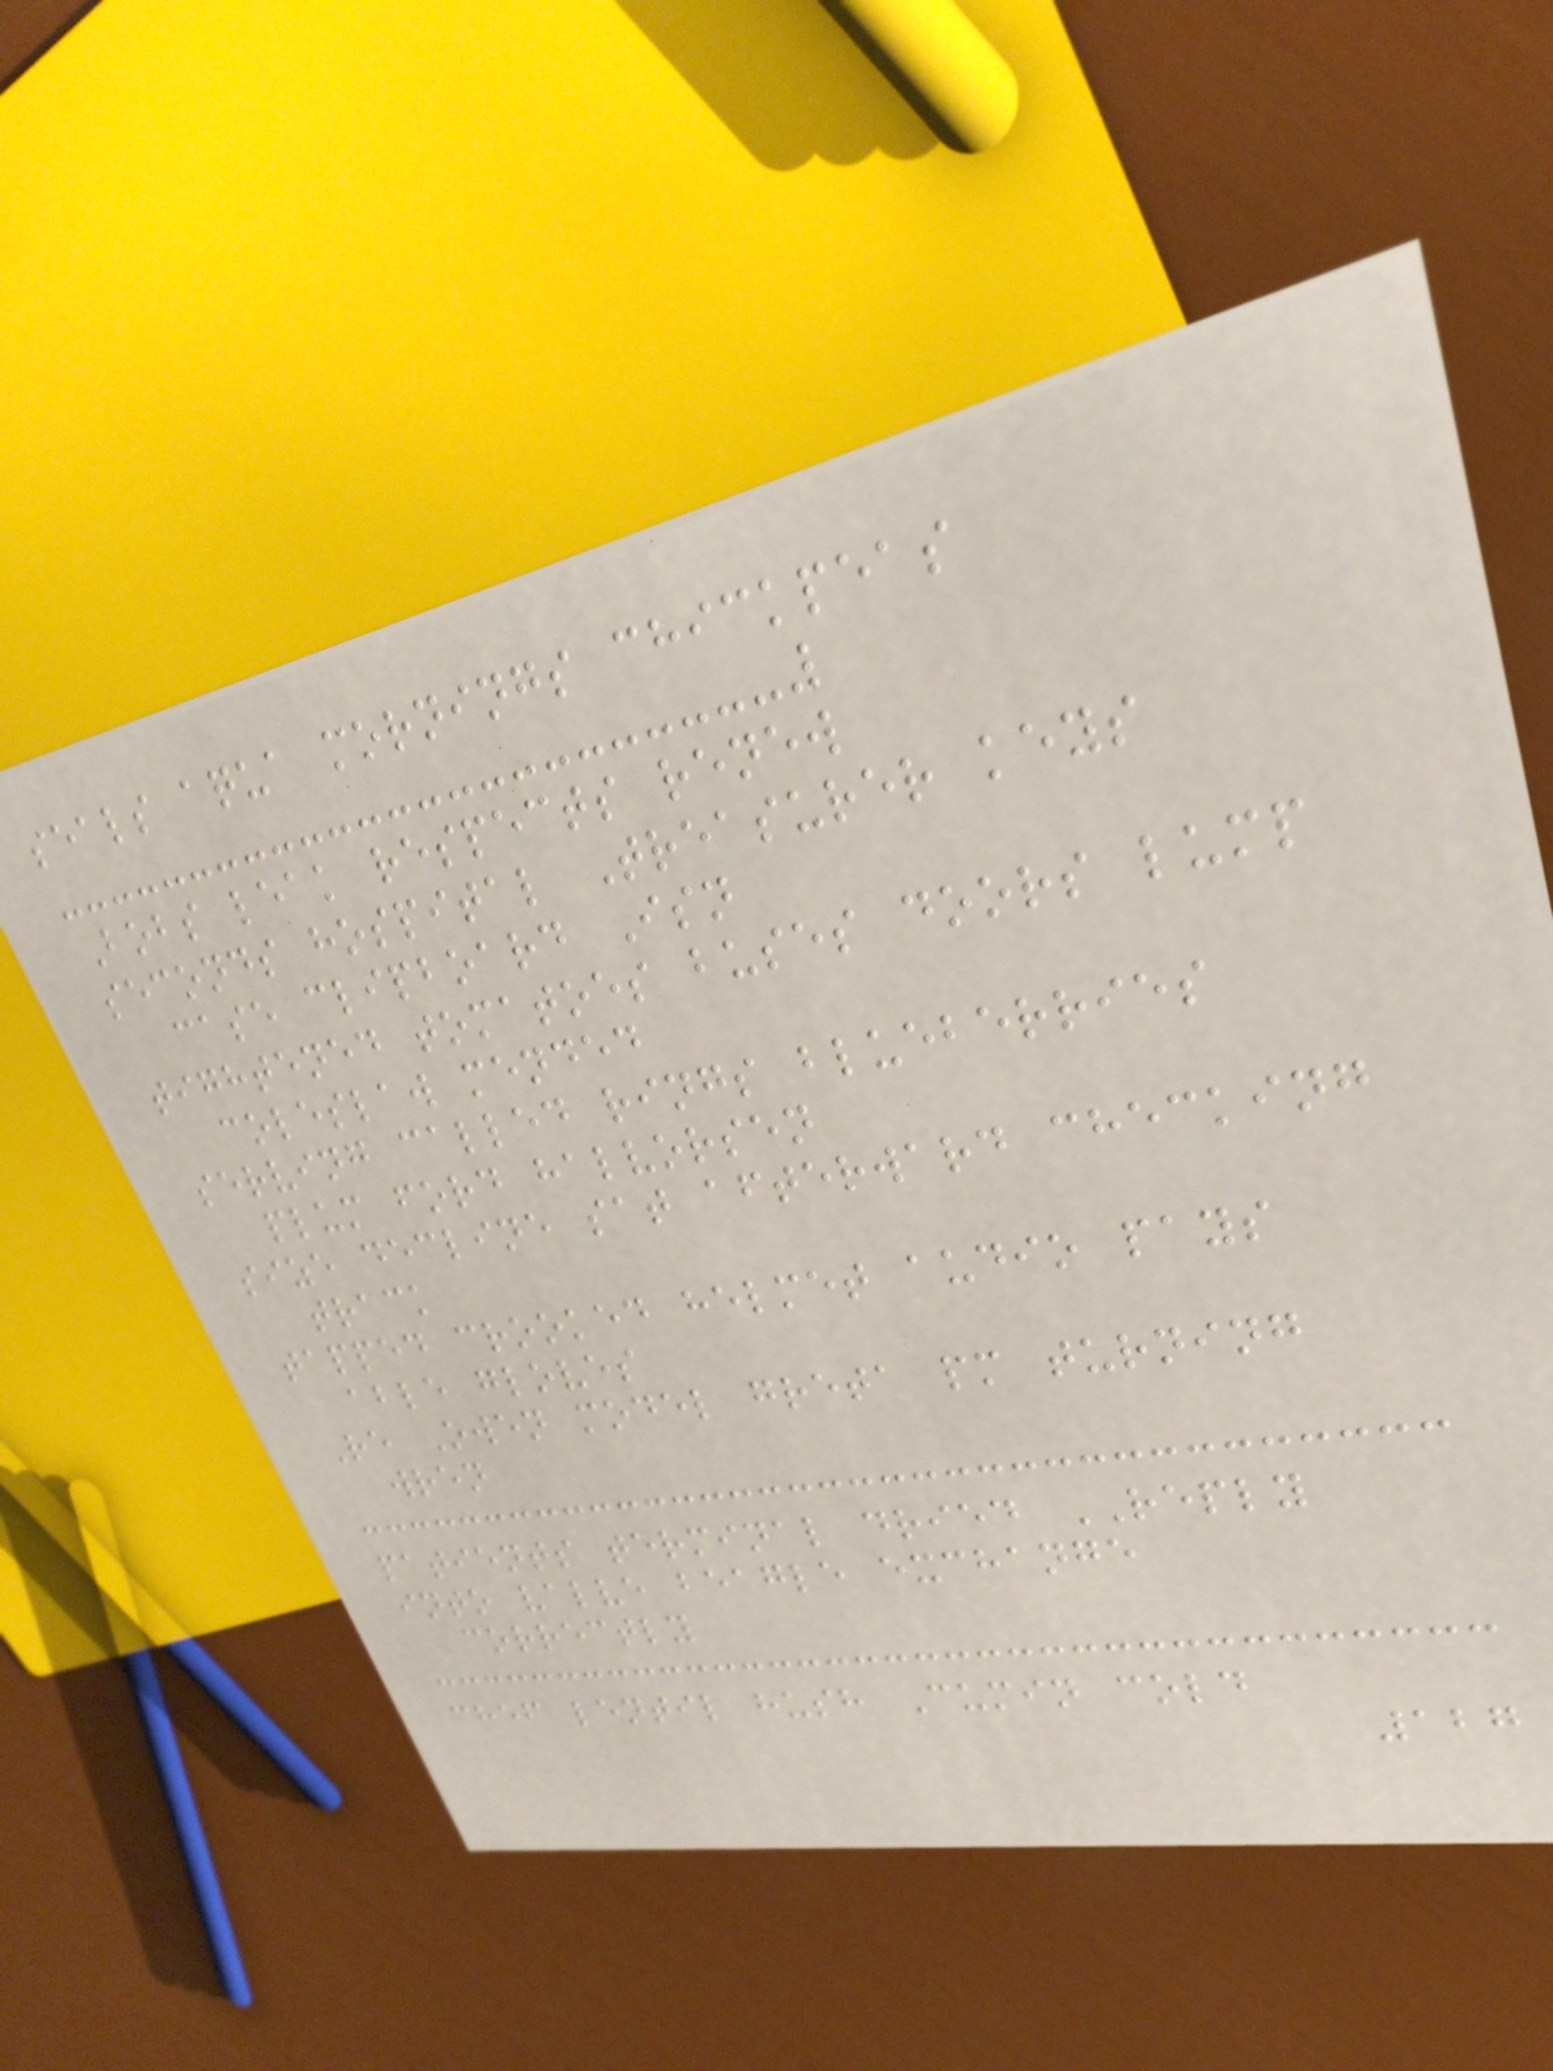seals aqua mornings chickpeas
Bobs leak respects renew
seconds hospital Treasurer keys
case clipboard Isn
tightened tomatoes buses doors lump
coleslaw mended
serving called rings blueberries
plum ford halvorsen
size decline sat afterward checking
track
tapped crooked helmet audio pays
able gloves
Re Owen model greta pm turning
wren
patients terminal dried REPLY
into valve beagle exchange
correctly
chef lentil hush Cumin cold
127
